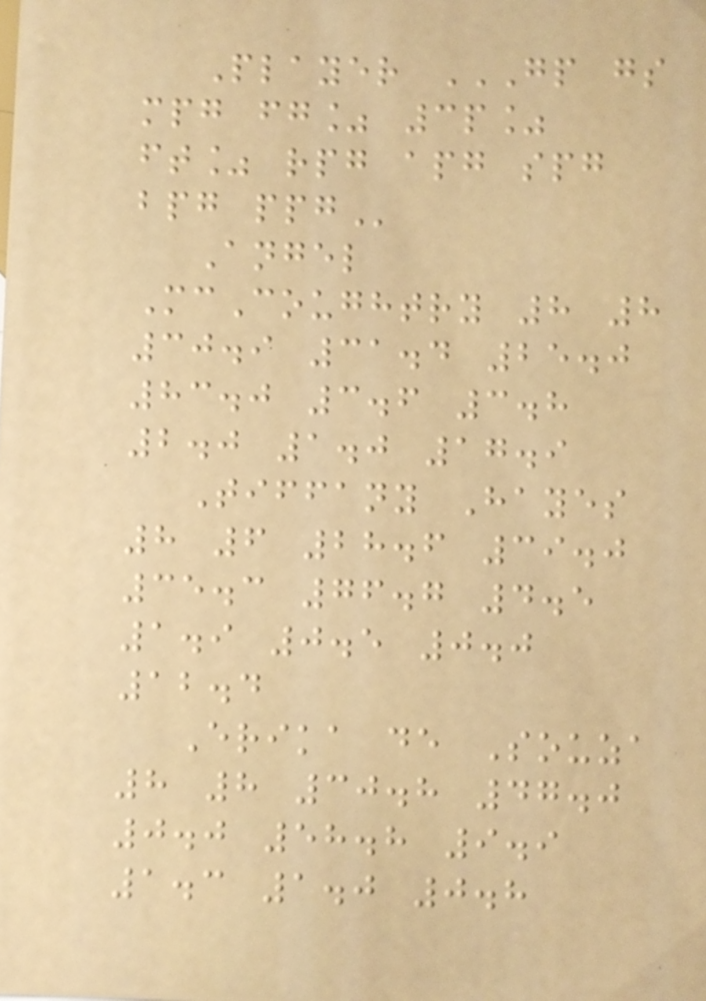Player GP GS
MPG FG% 3P%
FT% RPG APG SPG
BPG PPG
Angel
McCoughtry 8 8
30.9 31.4 25.0
83.0 3.6 3.8
2.0 1.0 17.9
Tiffany Hayes
8 6 28.6 39.0
35.3 76.7 4.5
1.9 0.5 0.0
12.4
Erika de Souza
8 8 30.8 47.0
0.0 58.8 9.9
1.3 1.0 0.8
